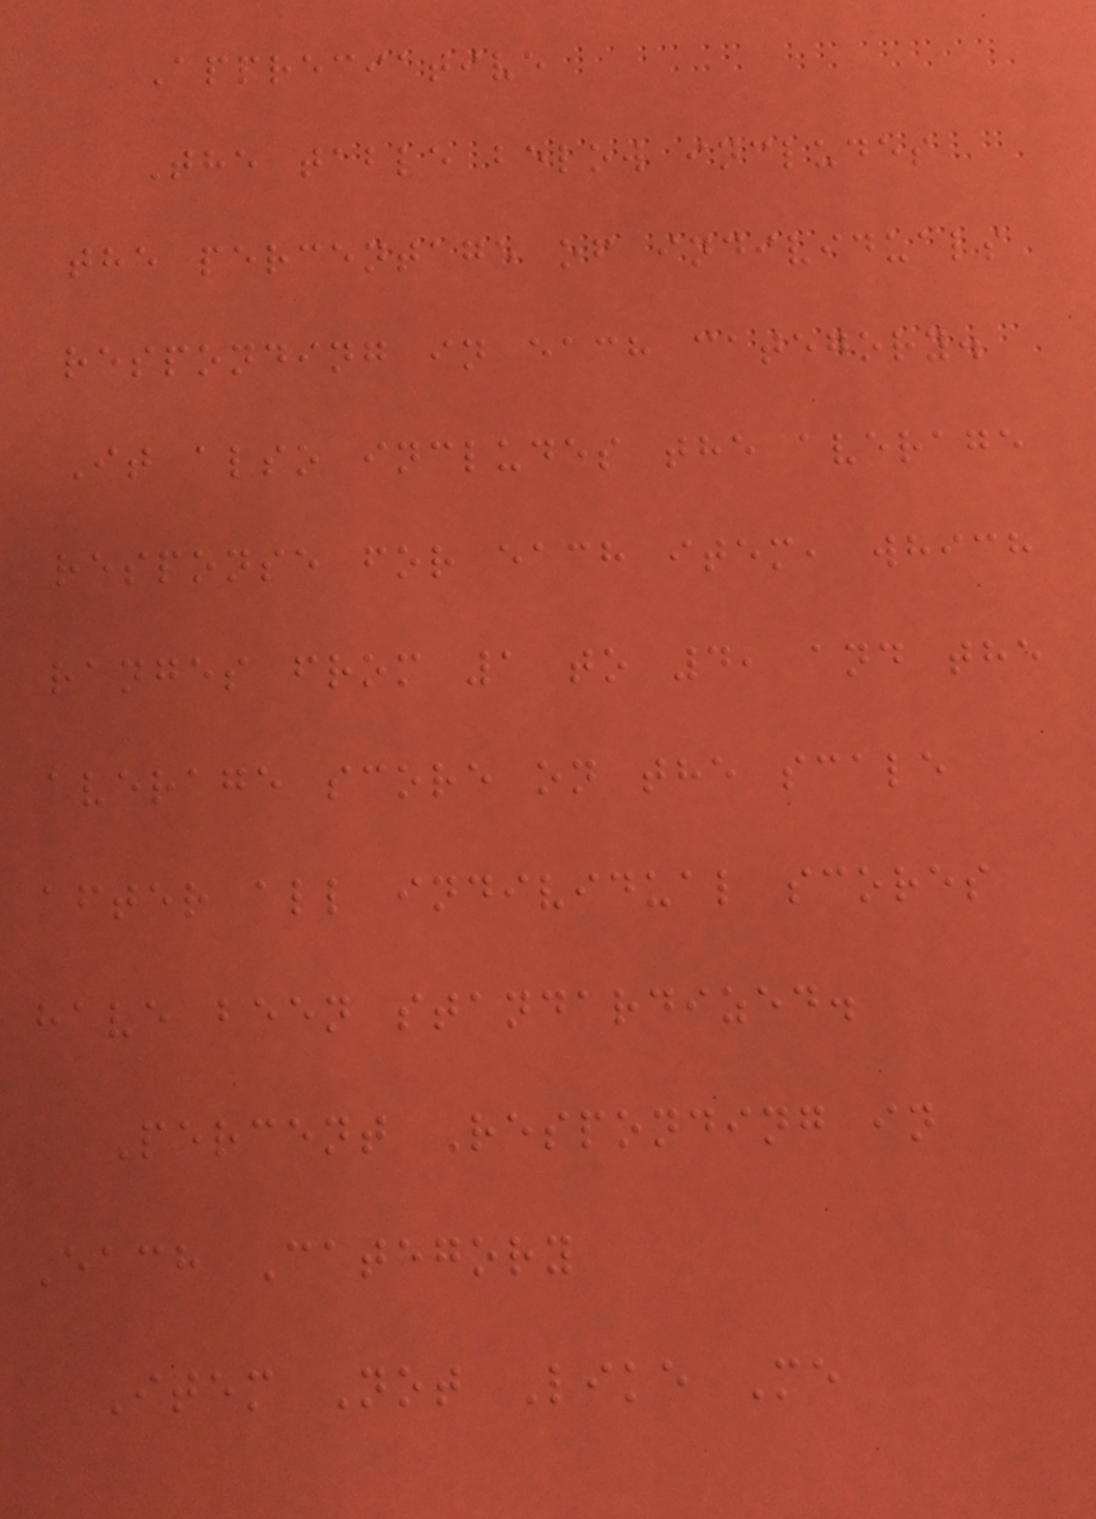Appreciative
The table below includes
the percentage of individuals
responding in each category.
It also includes the average
response for each item, which
ranges from 1 to 4, and the
average score on the scale
after all individual scores
have been standardized.
Percent Responding in
Each Category
Item Not Like Me
